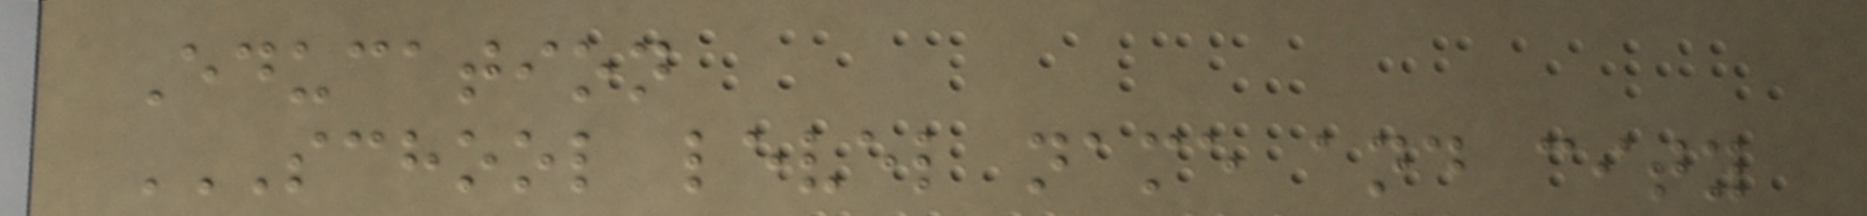Education
SCHOOL LEVEL NAME AND CITY
